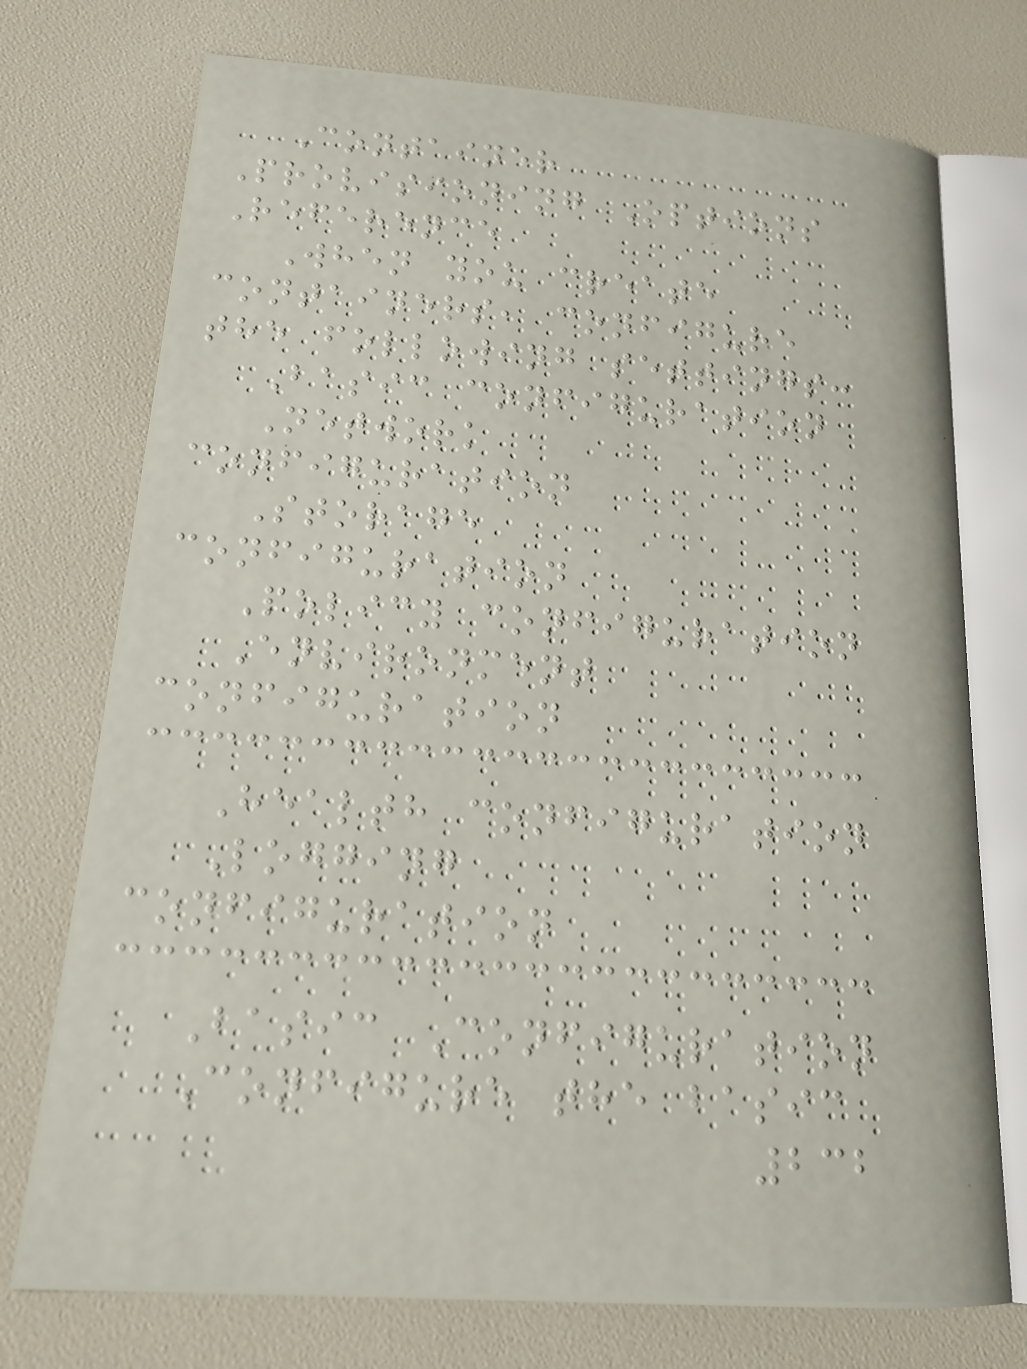Container
Provisioning Options
Reference
When you create
containers, configure
the following settings:
Basic configuration
Network
configuration
Storage
configuration
Policy configuration
Environment
configuration
Health configuration
Logging
configuration
Basic Configuration
Configure the basic
232
